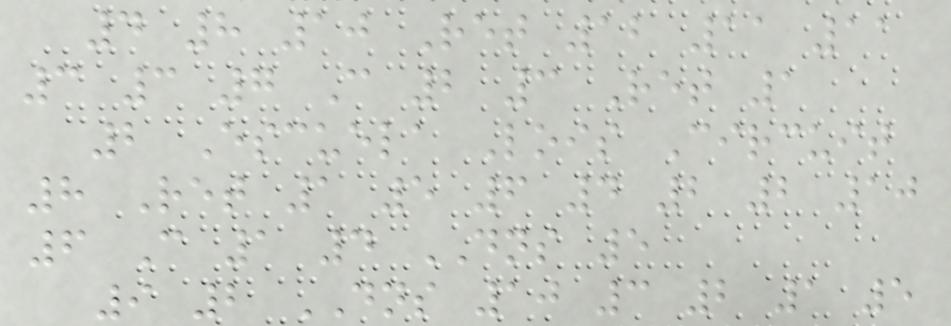4 8 10 Ret 12 11 11
3 3 7 C 2 3 Ret 1
2 Escuela Lois Circuit
8 Ret 1 5 6 4 2 2 10
6 C 1 4 DNS 5
9 2 DNS 10 3 2 1 5
